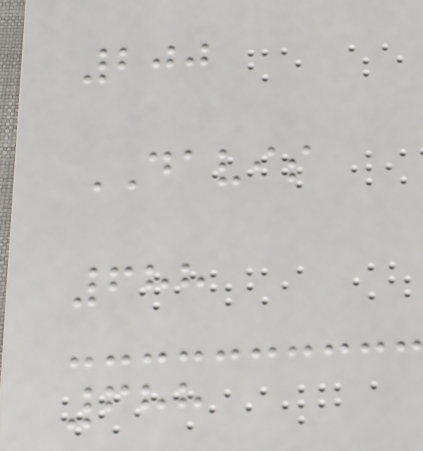200
DAVIS
688
688
